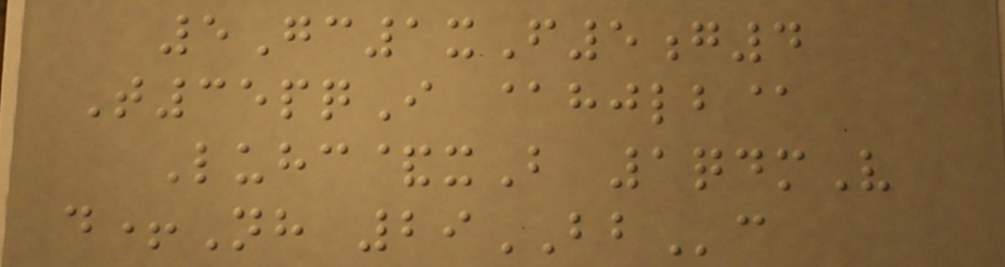5Gc1xF5g4
T35pqI @hjlb@
Luhc&xB 1qdmV
d+Nh 29BBc
